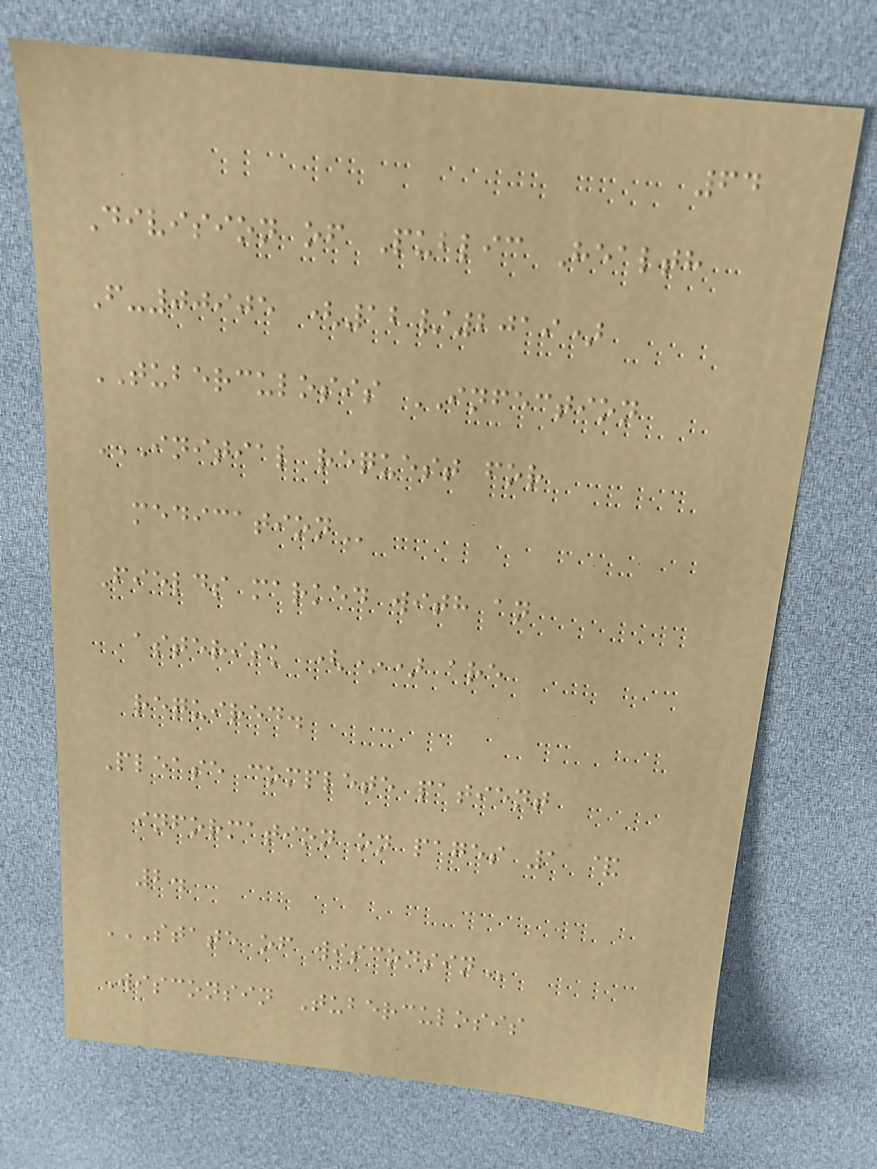64
Division of Public Health
F-00905 (12/2019)
TUBERCULOSIS INFECTION
INITIAL REQUEST FOR
MEDICATION
Fields marked with an
asterisk (*) are
required.
Please complete patient
information on pages 1 &
2.
STATE OF WISCONSIN
Wisconsin Tuberculosis
